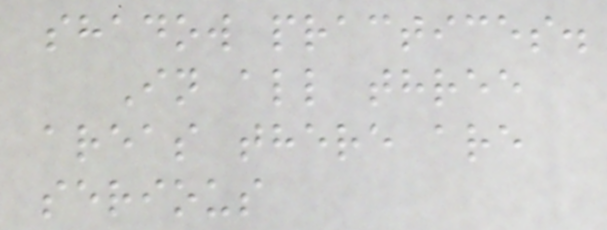shadow practices.
In all three
areas there are
serious
